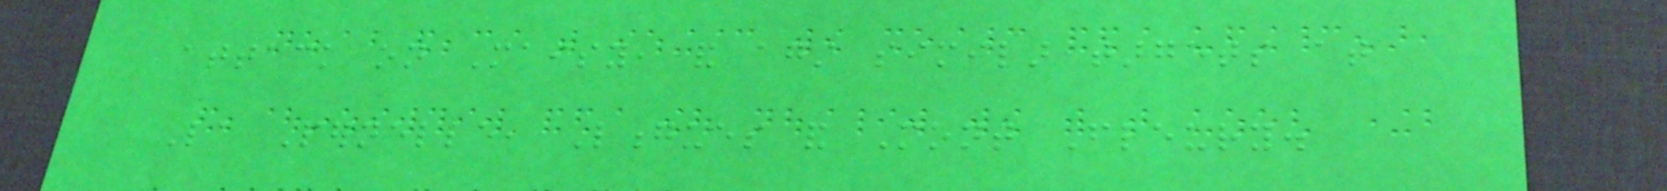attack on Maisy, and against similar targets at
La Pernelle, Longues and Mont Fleury.
